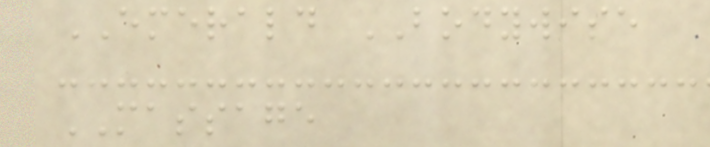EMERALD BODYWISE
MASSAGE
